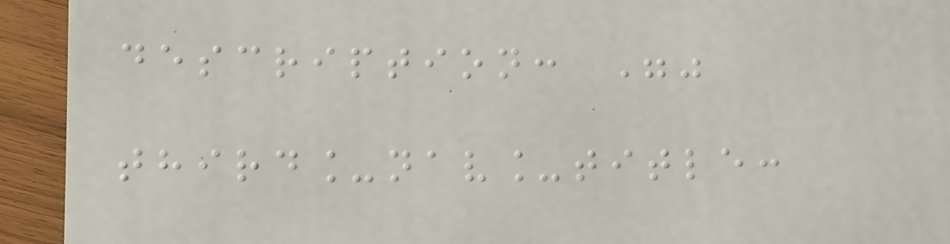description: ""
third_nav_title:
